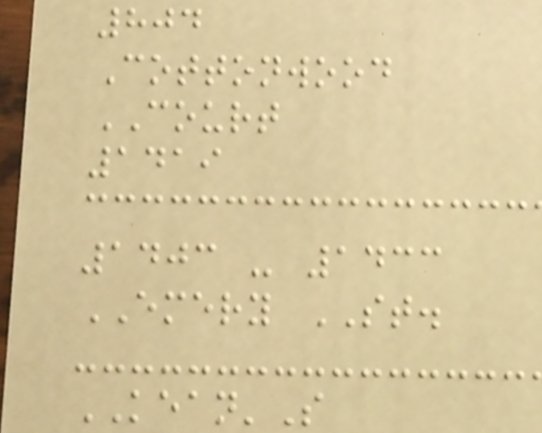804
Cottonwood
COURT
1419
1403 - 1433
EMERY ST.
KEAN'S
